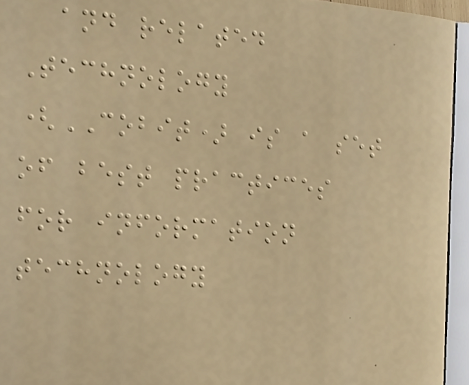and related
Technology
(COBIT) is a set
of best practices
for information
technology
